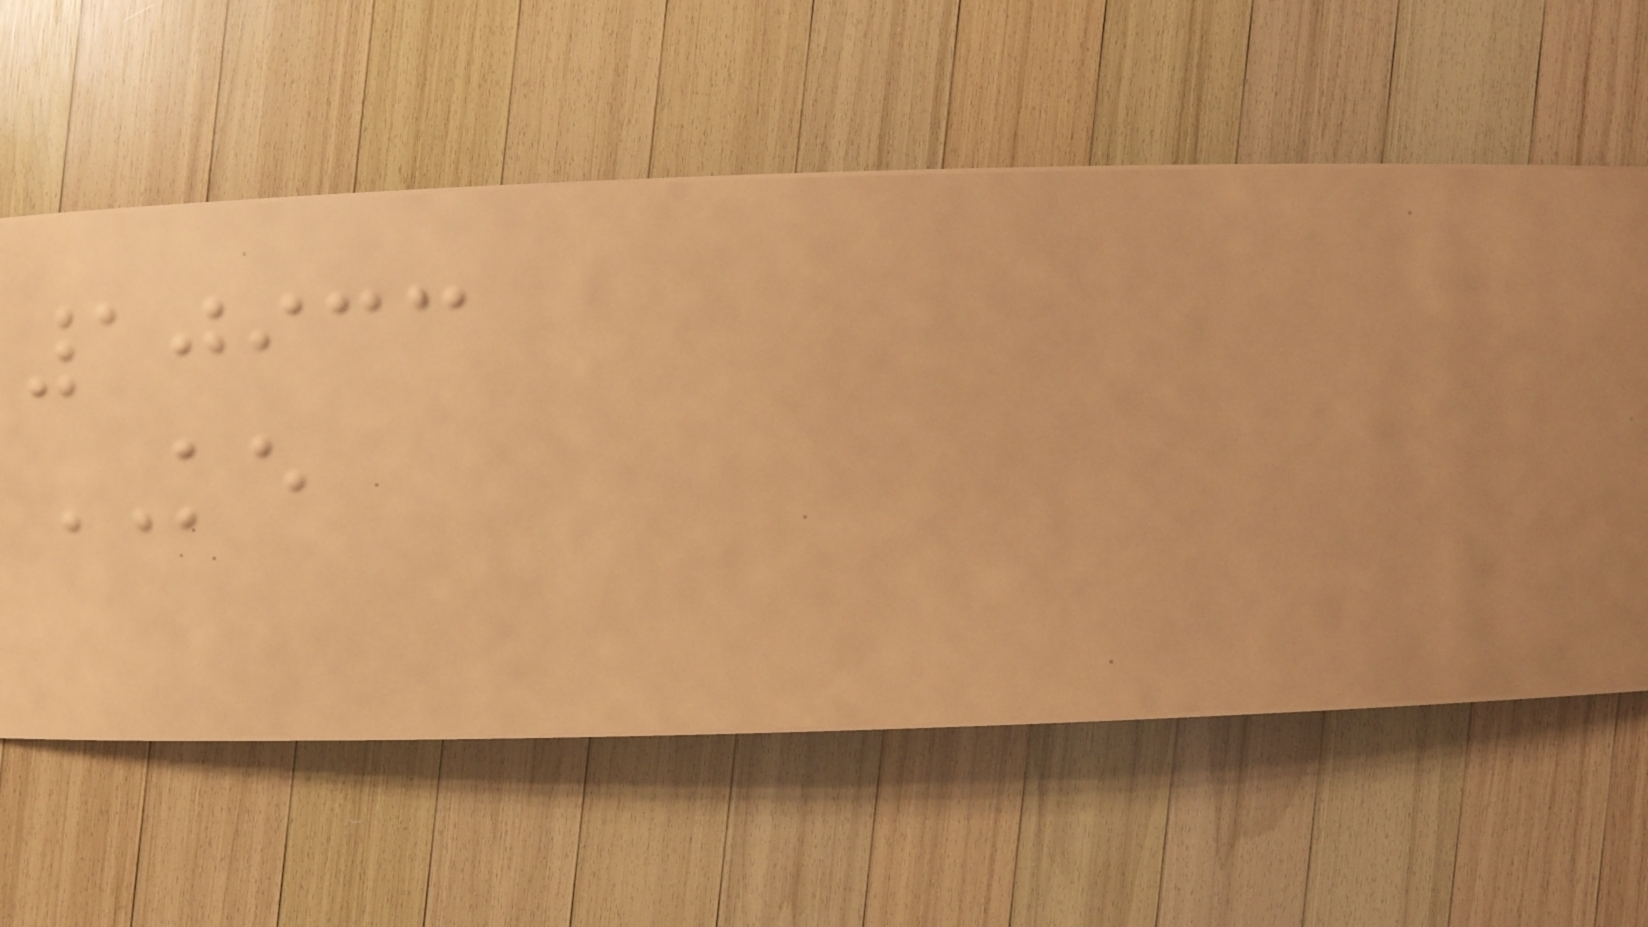10933
KE
